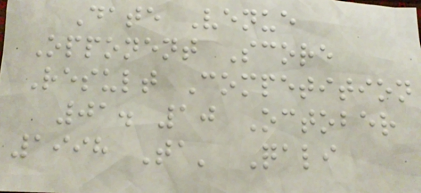Date Venue
Opponent Score
Result Competition
01. 10 October
1998 Ta' Qali
